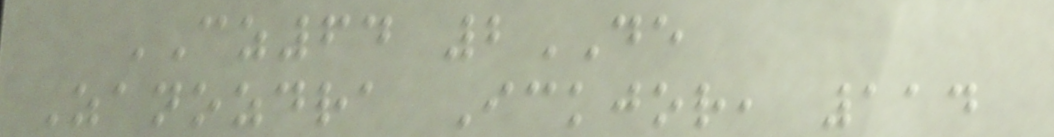CZ64 2DE
Zanozdra Ickjor, 114
